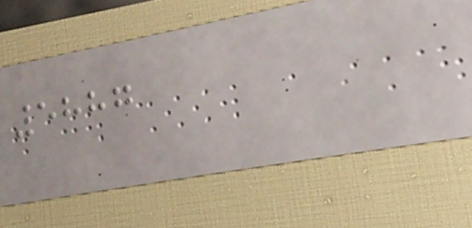5887
